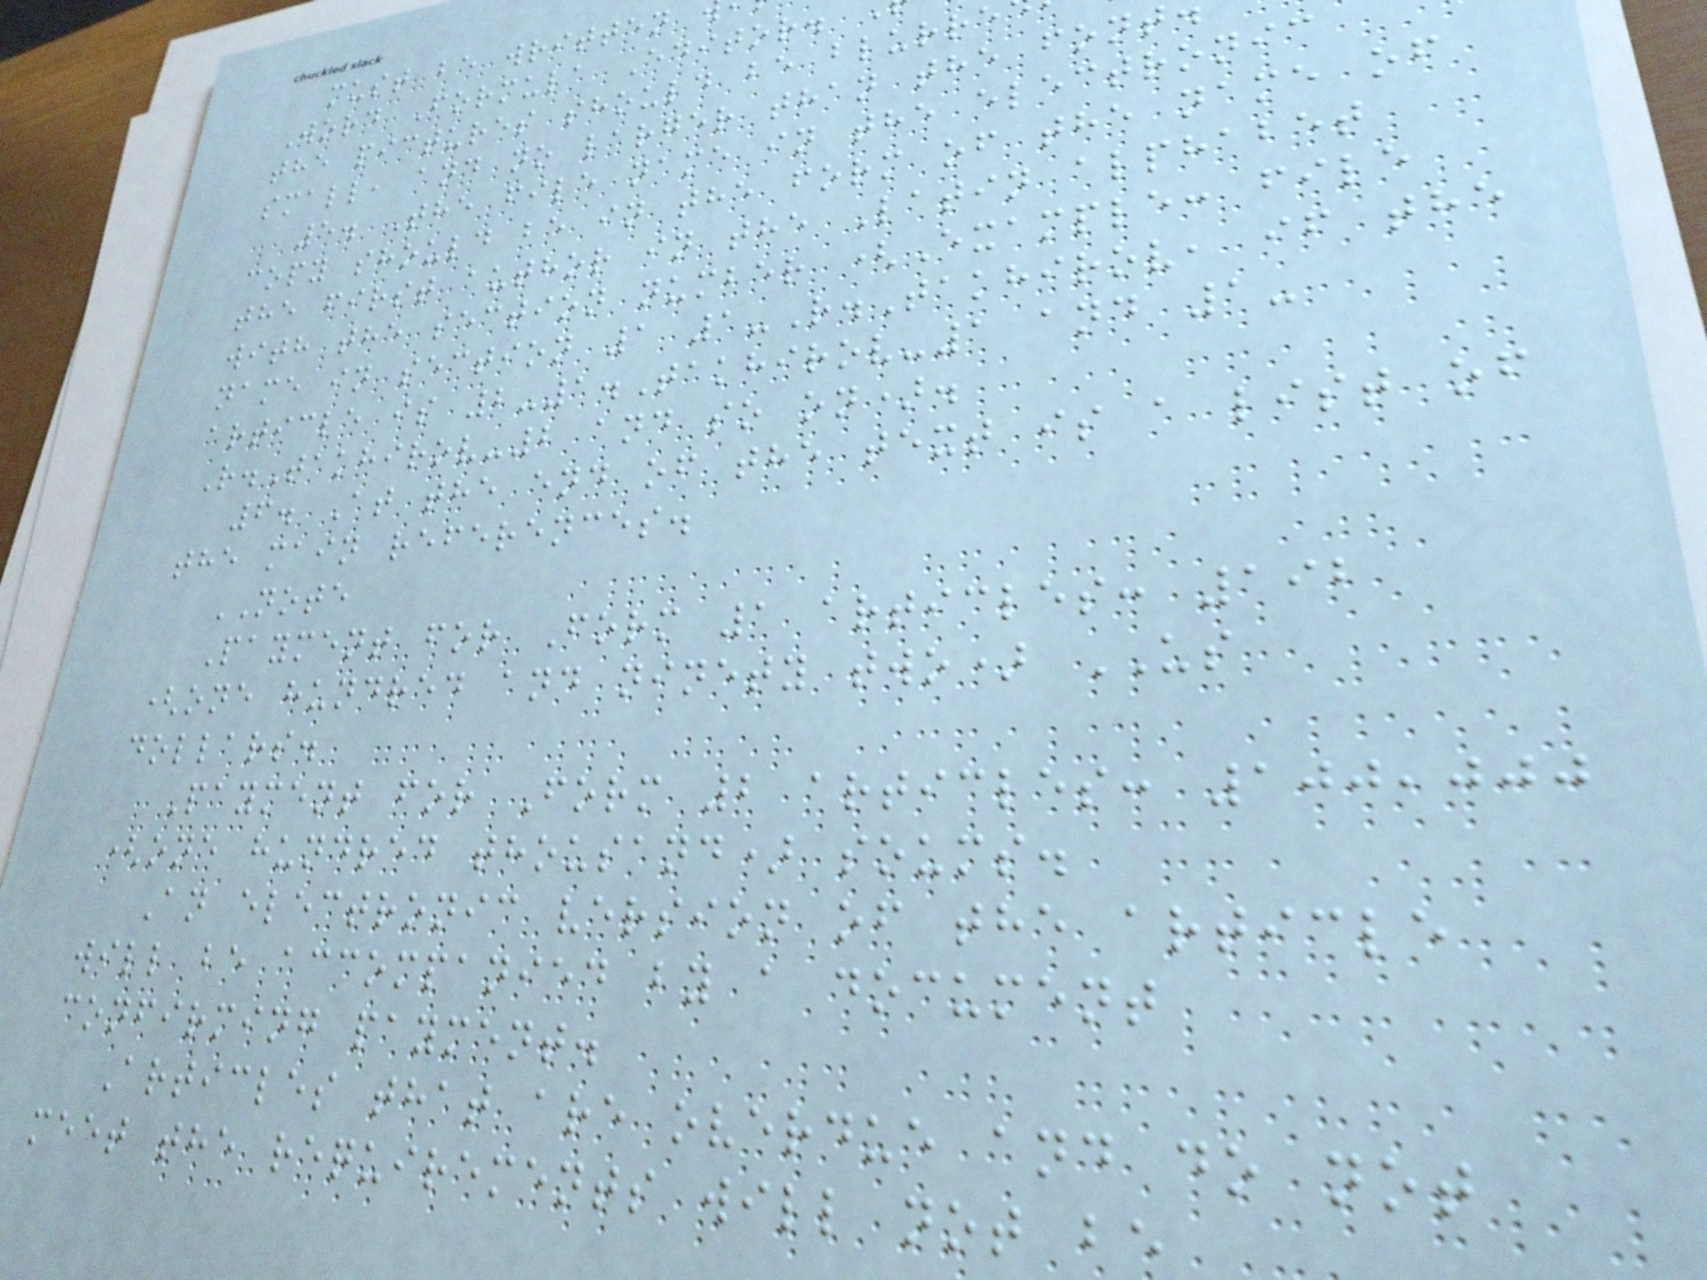must be written
Word Formula Editor.
the pictures should be blurre
small, and no larger than the font
5. The file name in the electronic
copy should be in the form of the name of
the first author in the Latin alphabet
with the section number (Example: file
name in section 1 1-R.Takhirov, if the
article is 2-1.Takhirov-1 and 1-
R.Takhirov-2 and so on).
6. At the end of the text is a list of
the main references.
NOTE
Payment for Form 1 articles: 192
(one hundred and ninety two) US
dollars.
Payment for Form 2 articles: 100,000
(one hundred thousand) soums.
An electronic version of the article
will be accompanied by a document
confirming payment.
Articles that are overdue and do not
meet the requirements will not be
